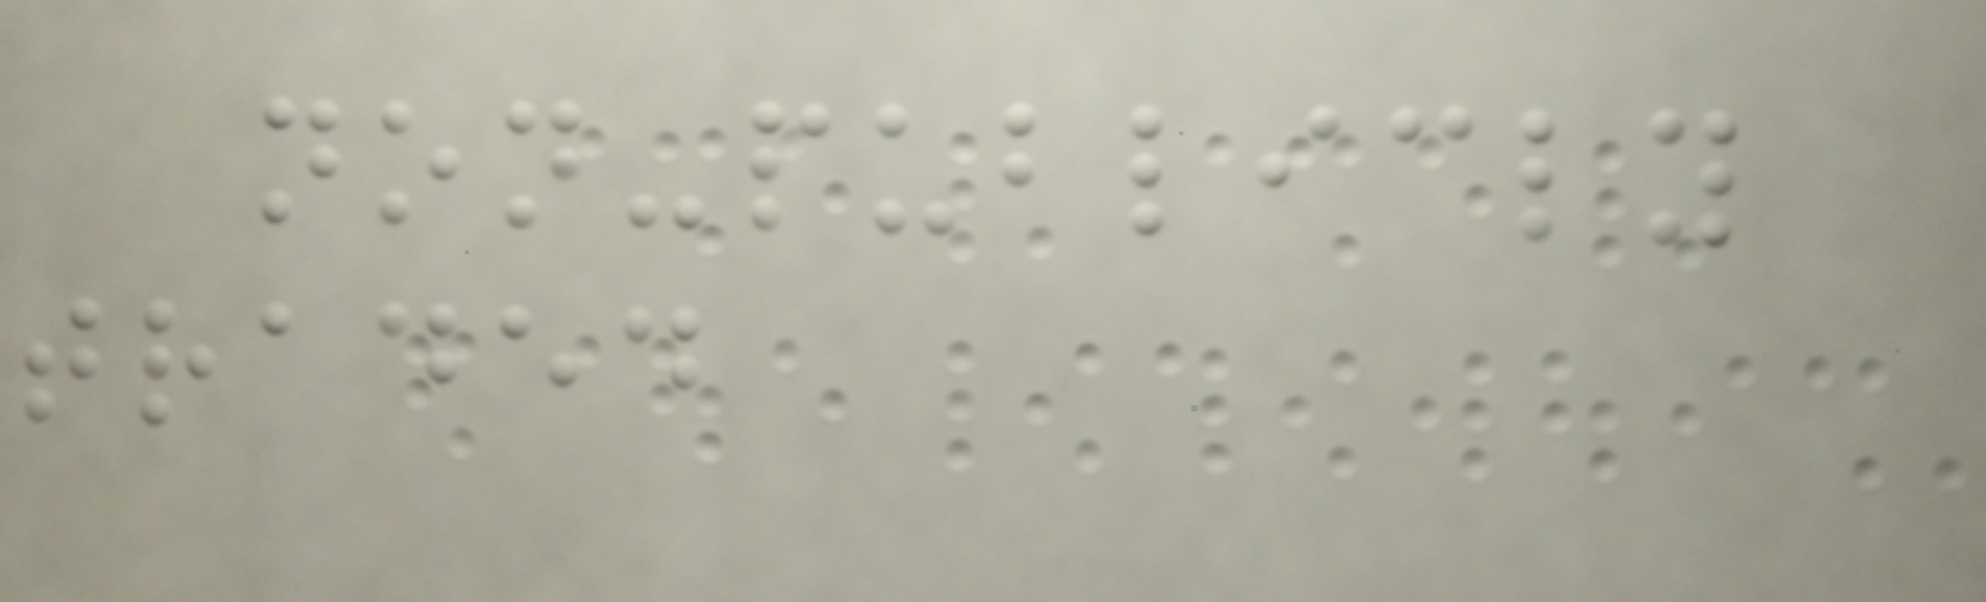non-publicly
traded
